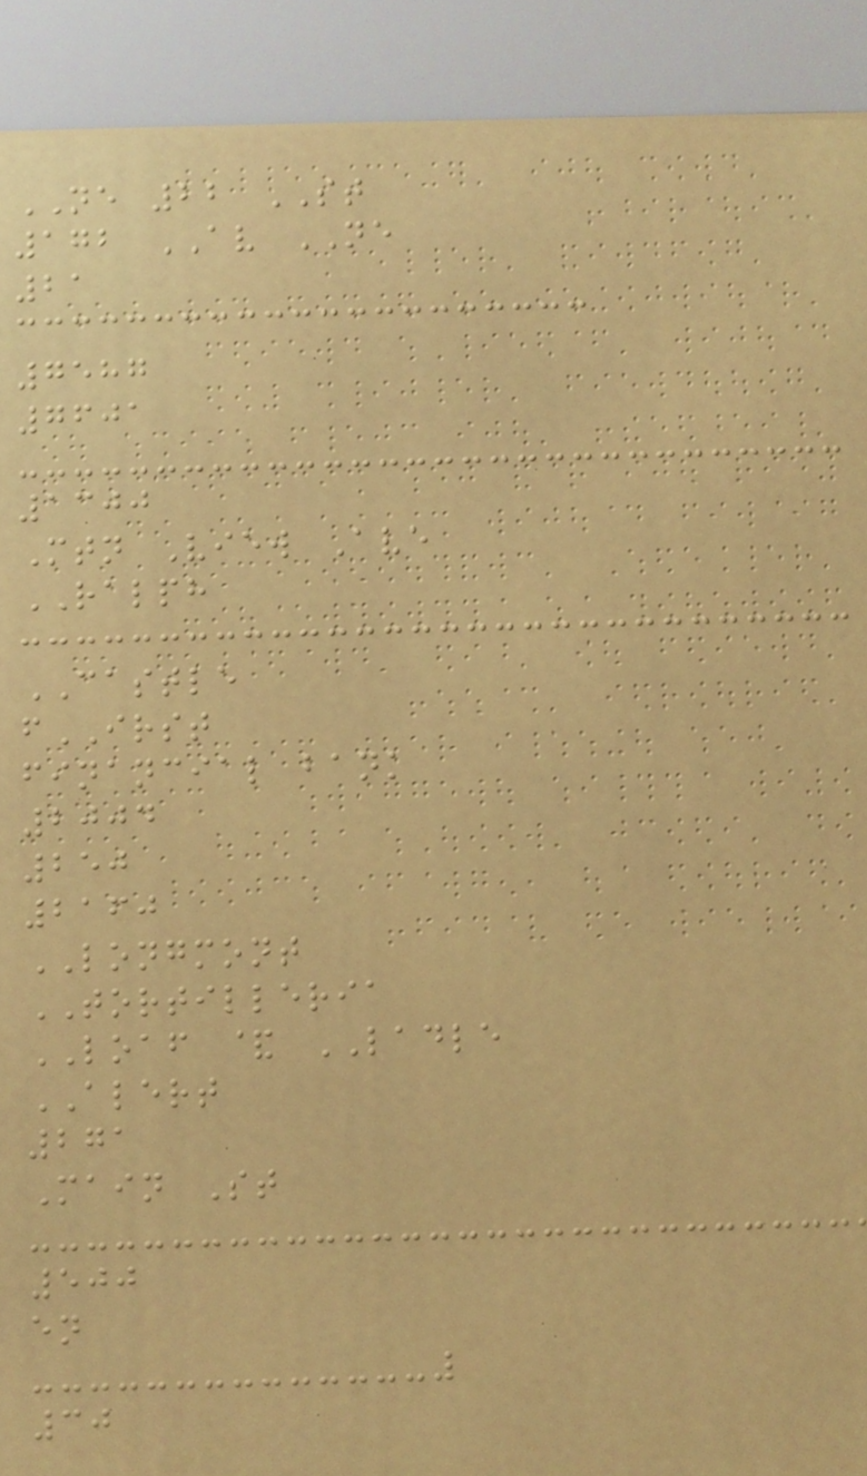NE 22 ST
172 AV NE
21
7587
7601
1300
Mtn View Ave
RALPH
CASTLE
fIRST
financial bank
2004
250
2160
LONGMONT
TORTILLERIA
LOAF & LADLE
ALERT
271
Main St
500
en
30
